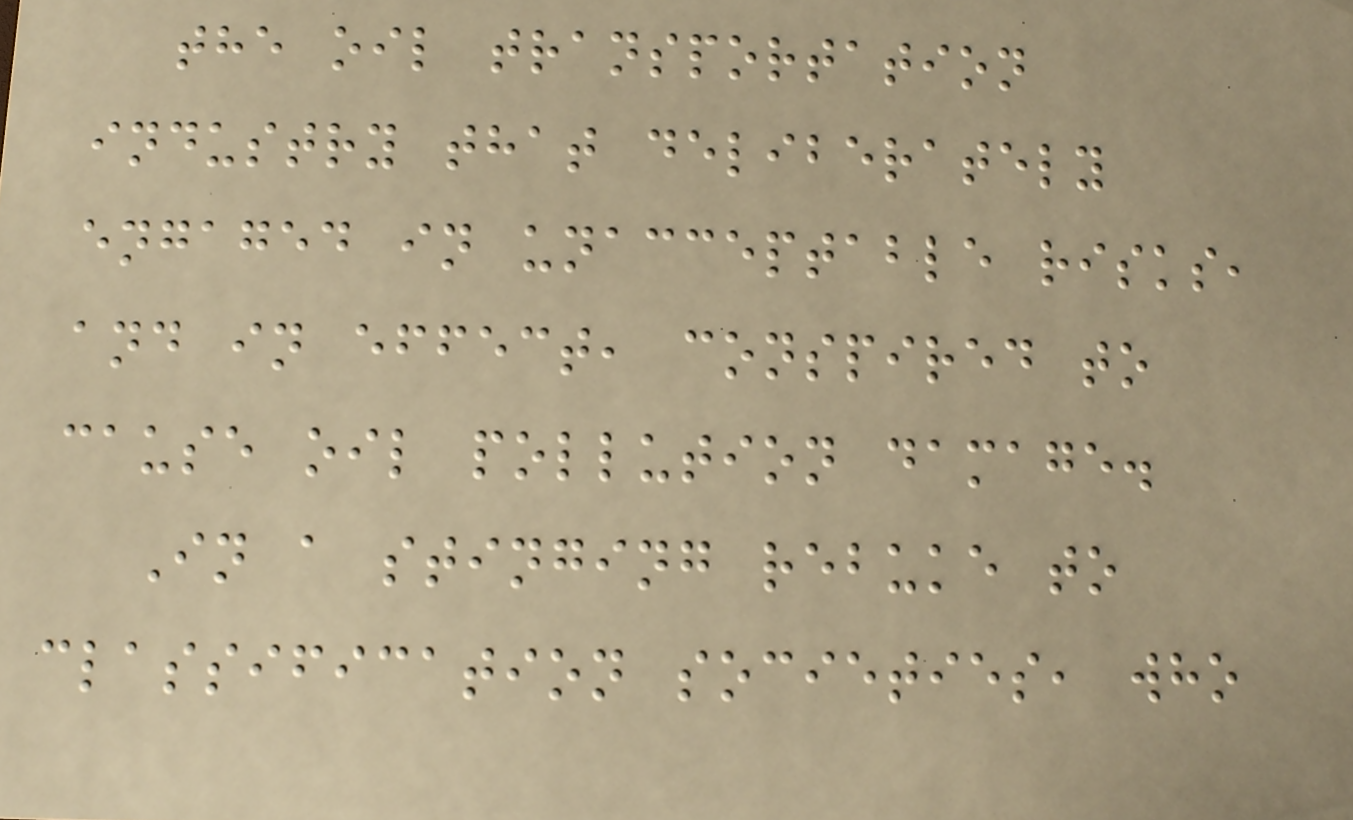the oil transportation
industry that deliberately
engaged in unacceptable risks,
and in effect, conspired to
cause oil pollution damage.
In a stinging rebuke to
classification societies, who
